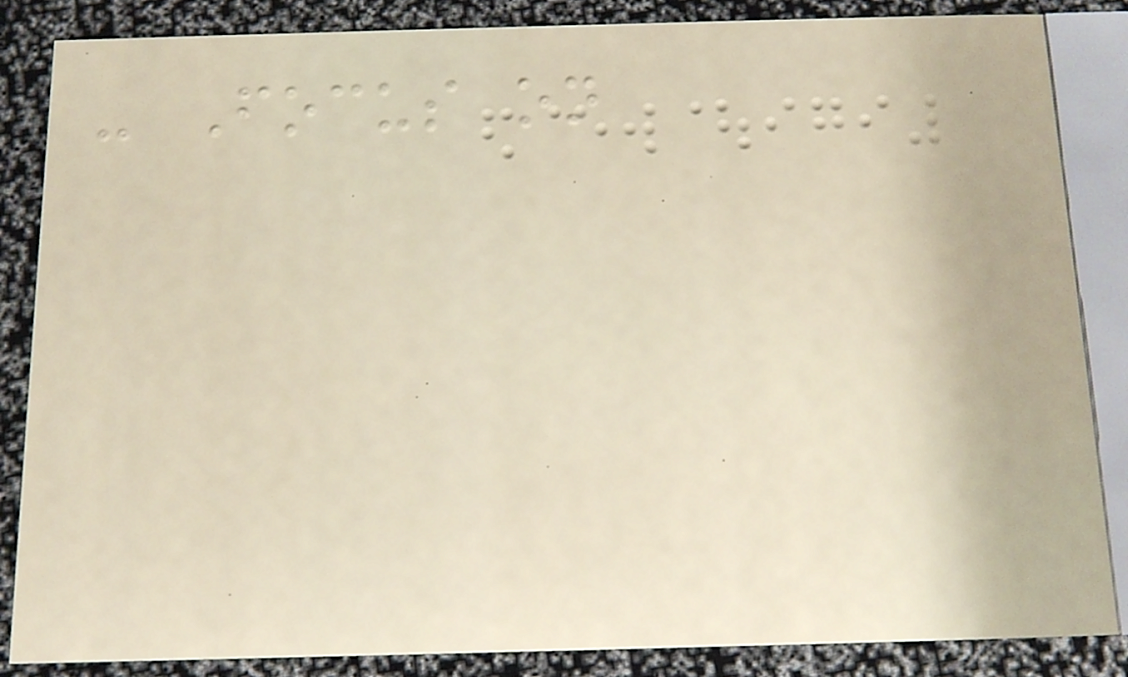- Focus on
